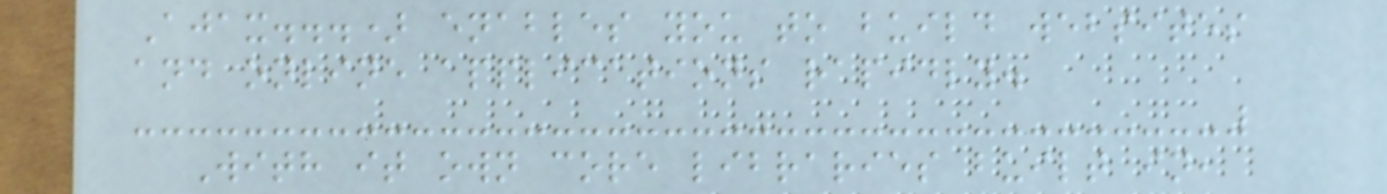Ajax...) enables you to build websites
and online applications rapidly.
With it own core libraries built in,
